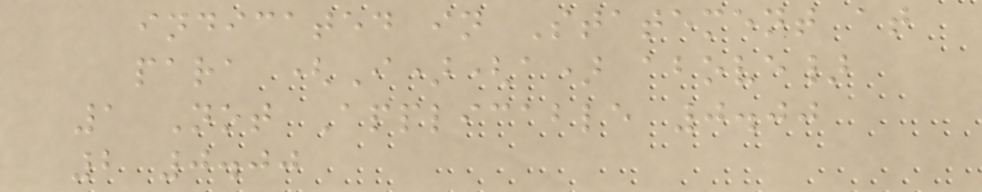indicated in Statement at
para (I)(a) above}
1 Not Applicable 0.00
2 0.00
